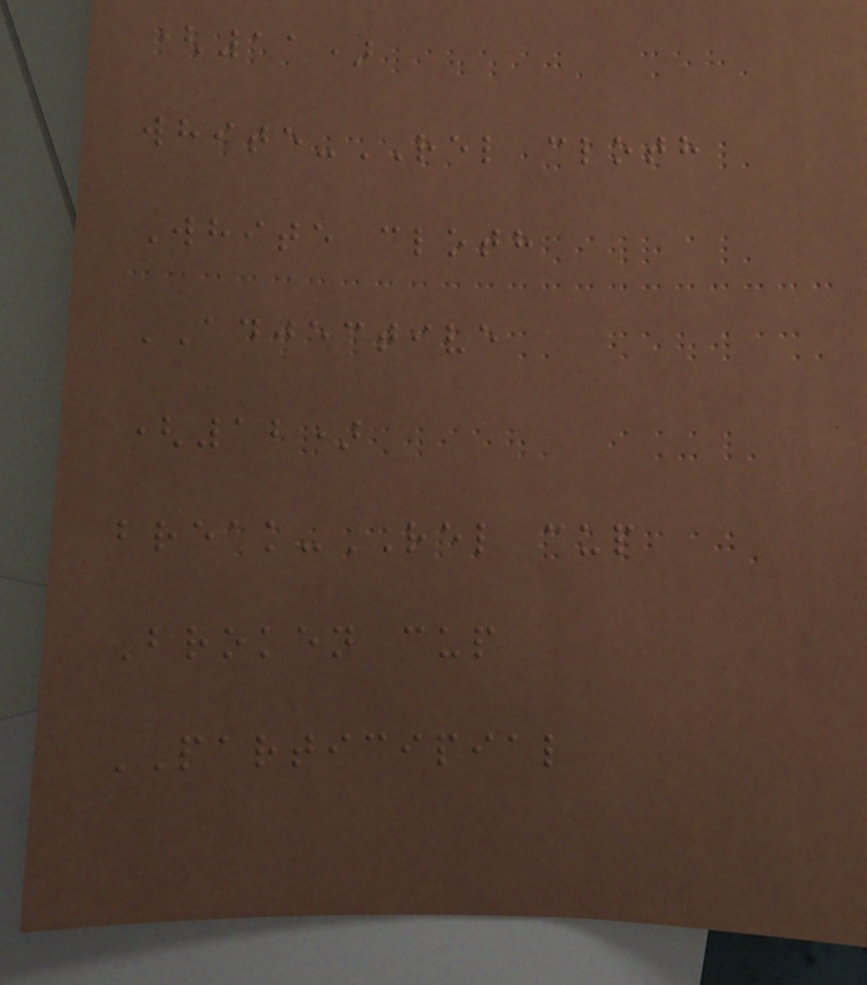(11)
white-REL cloth
White cloth
ADJECTIVE
(12)
break-REL cup
Broken cup
PARTICIPIAL
